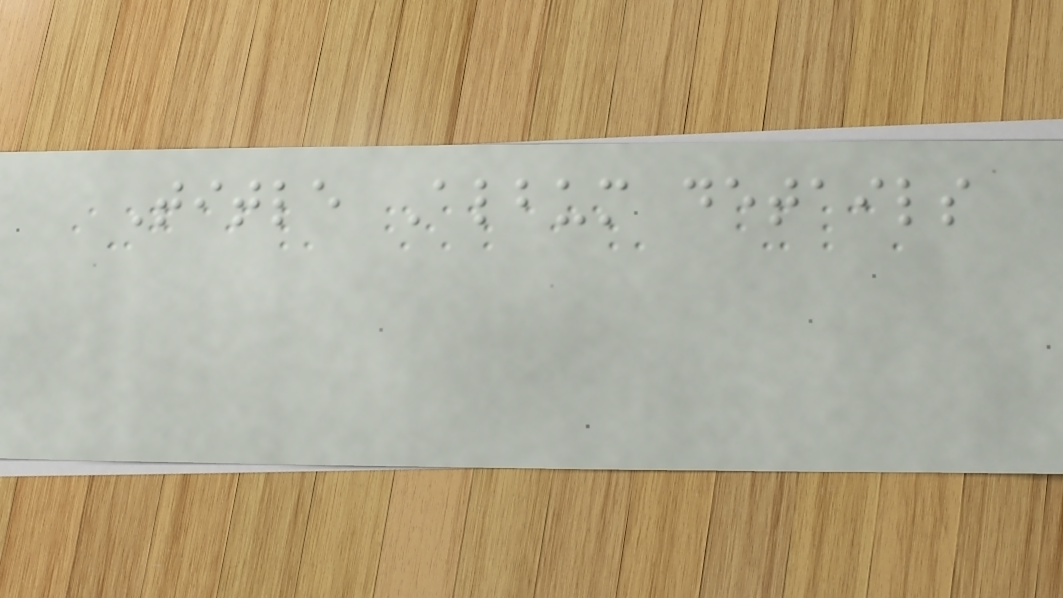Title Album details
